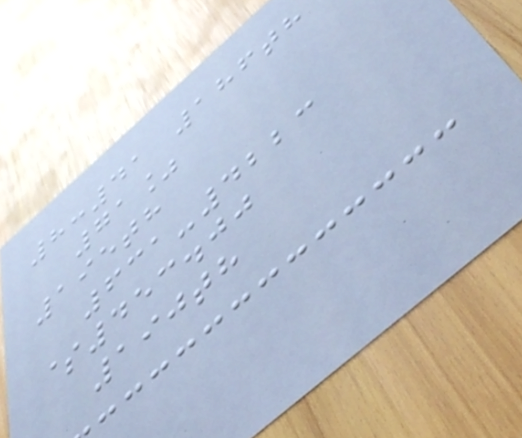8:41 186th
71%
195th
631-4223
$453.00
190th
